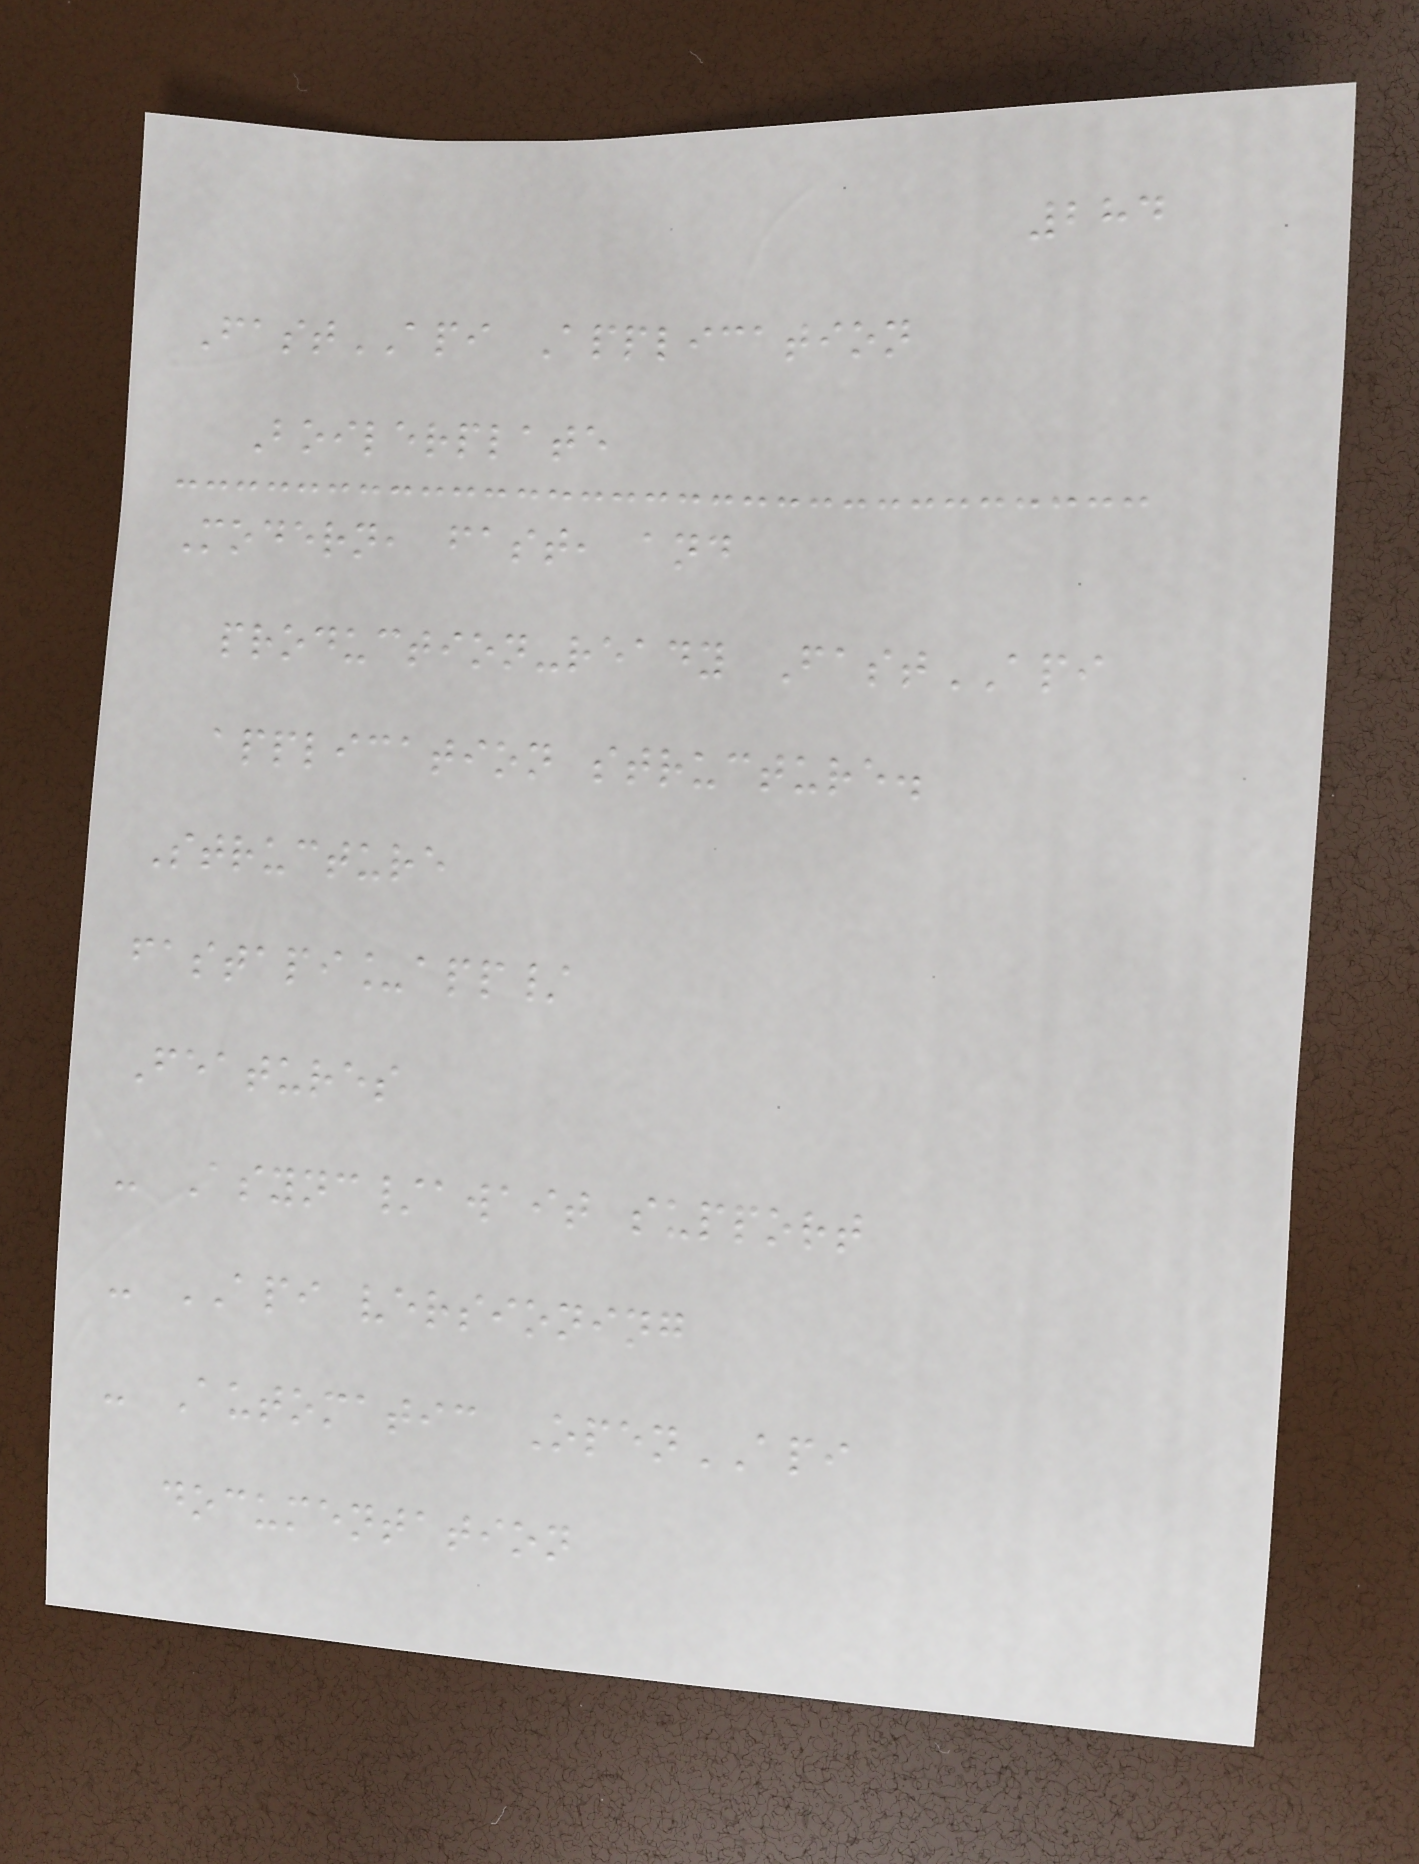284
FastAPI Application
Boilerplate
Modern, fast, and
production-ready FastAPI
application structure.
Structure
fastapi_app/
Features
- Async/await support
- API versioning
- Automatic OpenAPI
documentation
